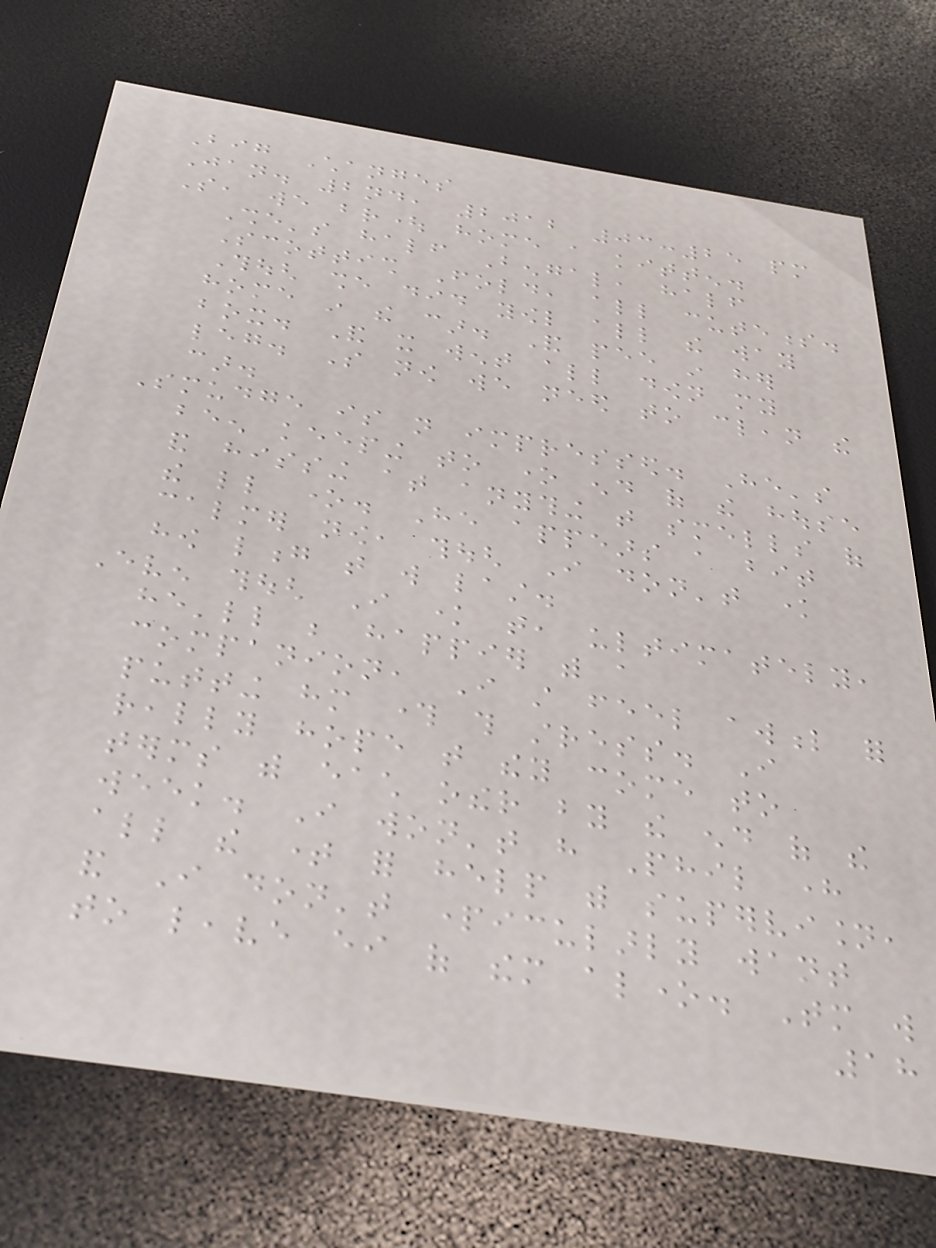Big Changes
Jan. 2nd, 2012 03:25 pm
So, we brought home a kitten.
She's half Bengal, half
Scottish Fold, all cuteness.
Though she did yowl all the way
home in the car. And pee in her
box. And it went all down my
leg. So now we need to clean the
car.
Smudge is not impressed. He's
been keeping to one end of the house
and hissing at anything that smells of
the little one. He appears a bit
calmer now, though I don't know
how long that will last.
Even though I know that, ultimately,
he'll be happier with a
companion, I still feel awful for
putting him through this stress. I
really hope that they come to
terms with each other by the end of the
week. I won't have Phil here
all the time for help with supervision,
and I don't particularly want
to leave either of them alone. Tomorrow will
18
